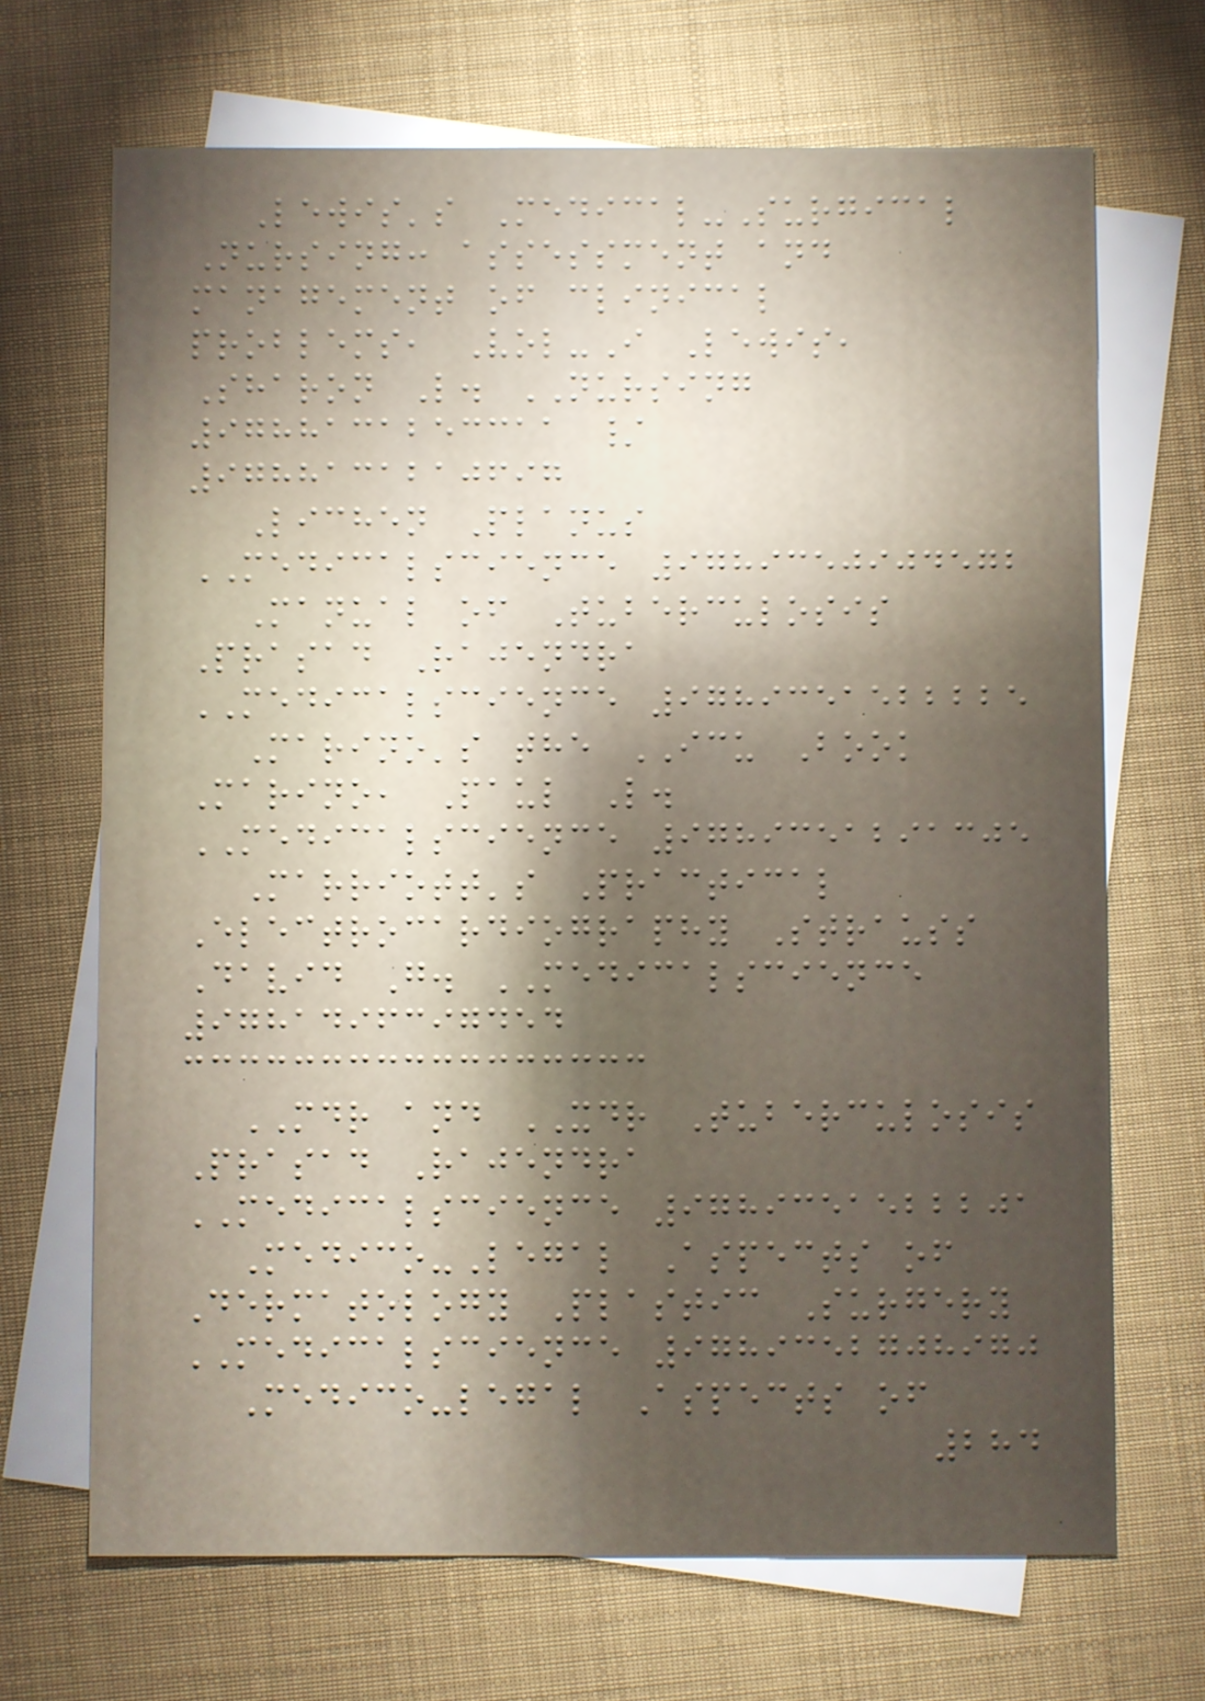Lewis's Medical-Surgical
Nursing: assessment and
management of clinical
problems, Vol-I Lewis,
Sharon L. NURSING
9788131253311 /
9788131210697
Lichen Planus
MEDICALSCIENCE 9789350904572
Manual of Tuberculosis
Prasad Rajendra
MEDICALSCIENCE 9789351522225
Marino's the ICU Book
Marino, Paul L.
MEDICALSCIENCE 9789351291305
Marriott's Practical
Electrocardiography Strauss
David G. MEDICALSCIENCE
9781496397454
MDR and XDR Tuberculosis
Prasad Rajendra
MEDICALSCIENCE 9789351522201
Medico-Legal Aspects of
Dermatology Plastic Surgery
MEDICALSCIENCE 9789352708970
Medico-legal Aspects of
284
